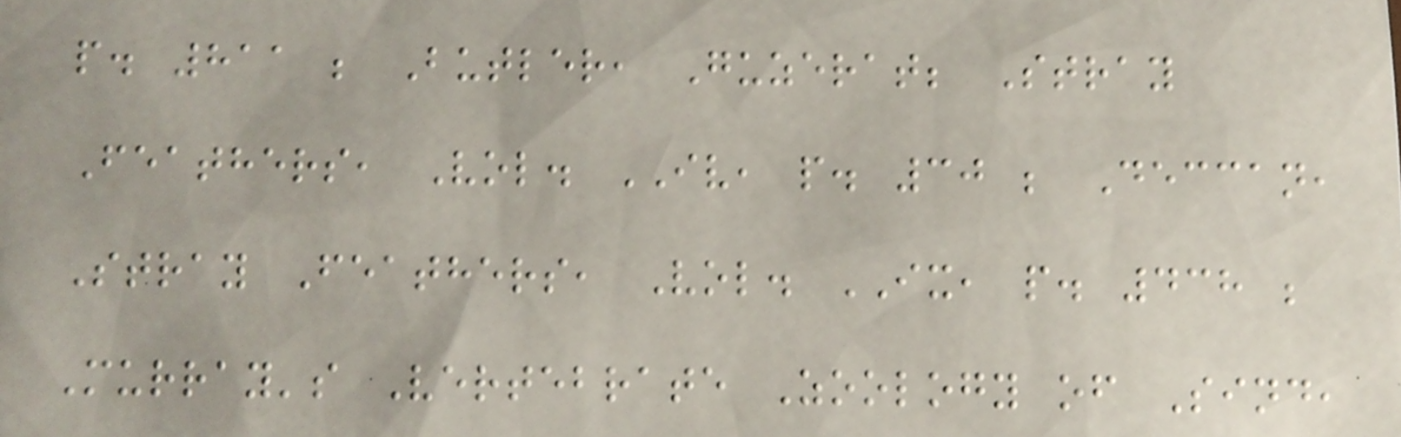p. 811 ; Butler, Guzerat; Stray
Feathers, Vol. IV, p. 30 ; Deccan,
Stray Feathers, Vol. IX, p. 438 ;
Murray's Vertebrate Zoology of Sind,
